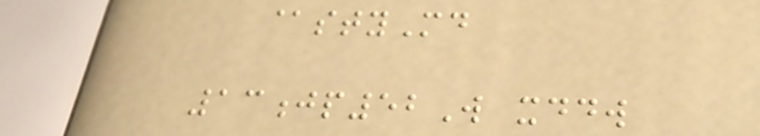@styMd
13jp52W xddw
